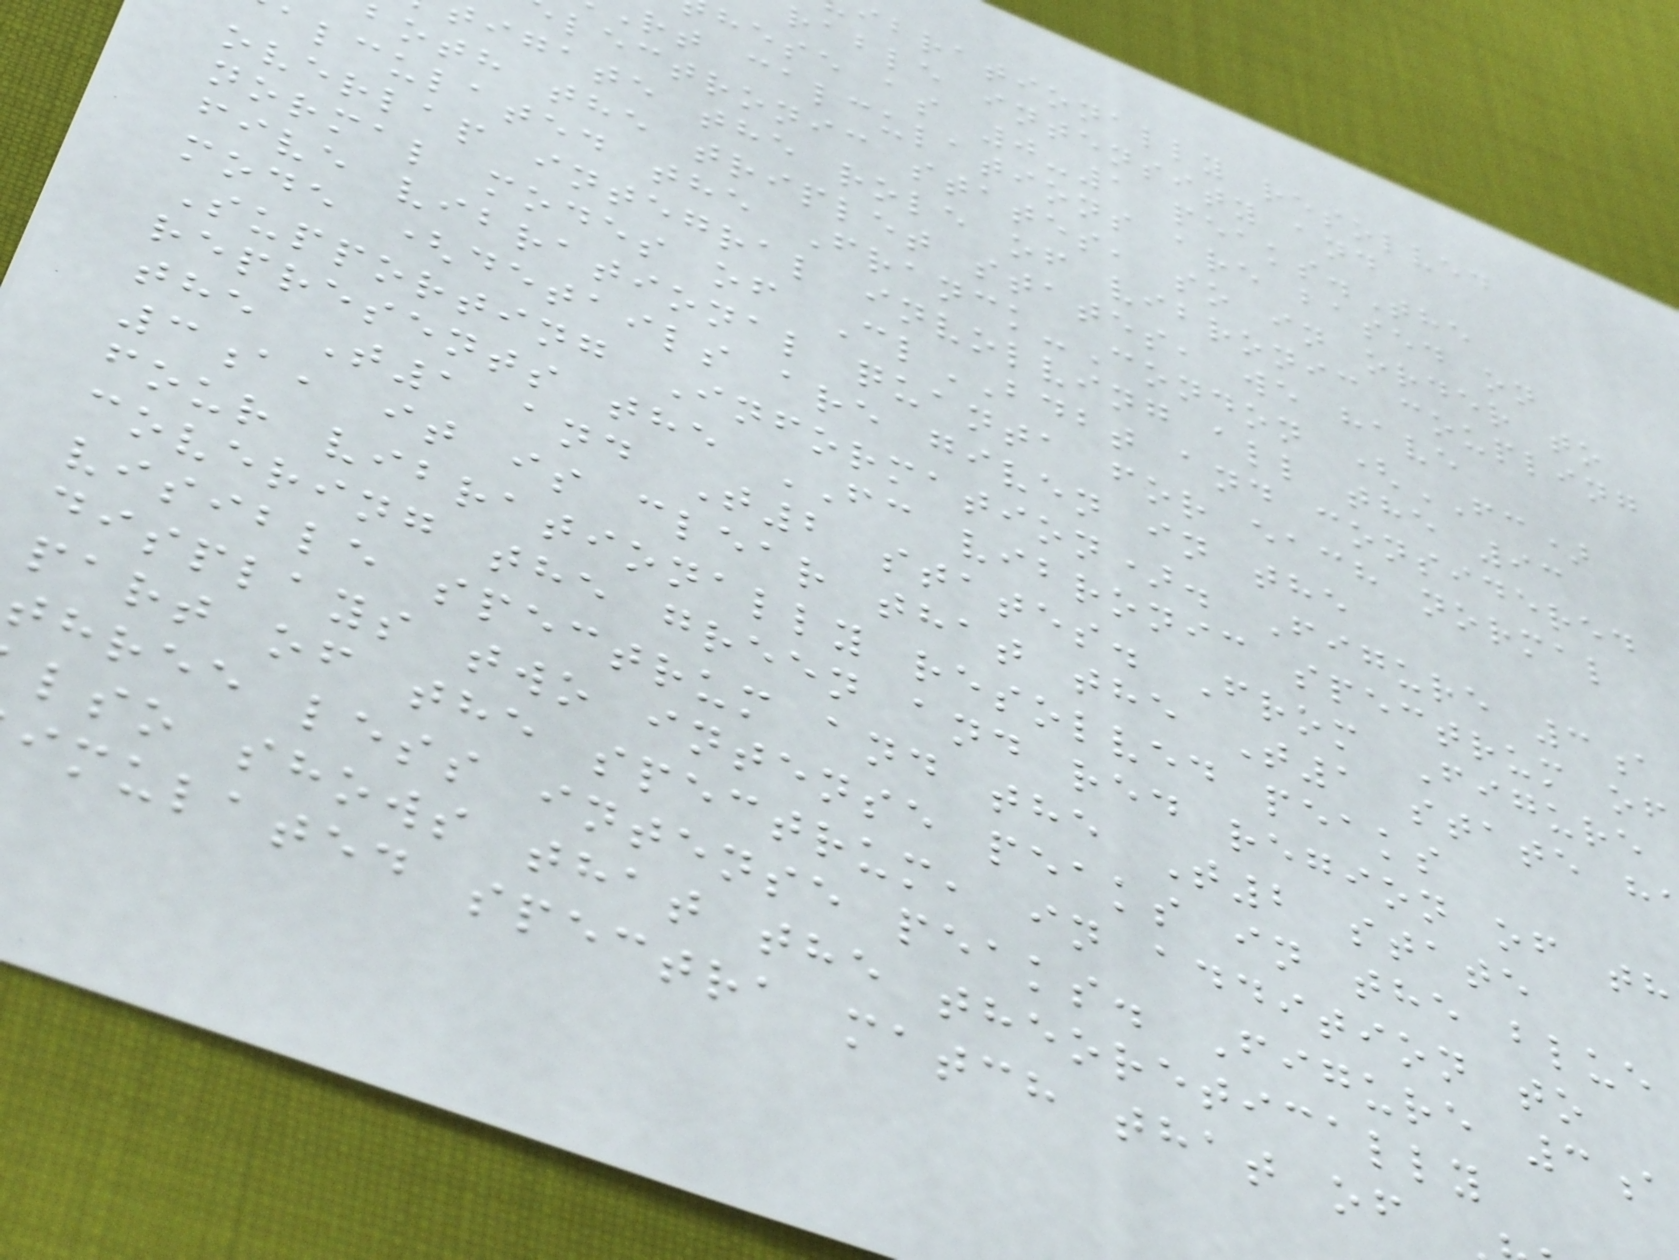ibrationally resolved
rable intensity and
hese as 0-1 peaks.The
rt calculations are based on
lectronic states, so in order to
igate the role of vibronic coupling
both the triplet states, we have
alculated the Franck-Condon (FC)
overlap integral involving all the 93
normal modes of ClBDBT and considered
five vibrational quanta for each normal
mode (details are given in the
Supporting Information). Figure 3a
represents the FC vibronic spectrum of
the T1 and T2 states. From Figure
3a, it is clear that the T1 state h
four vibrationally resolved peaks
covering the green and red region of th
visible spectrum and the T2 state
displays two intense peaks in the blue
part of the spectrum, in addition to
three less intense peaks. Figure 3a
lso shows that the theoretically
imulated spectra match that of
